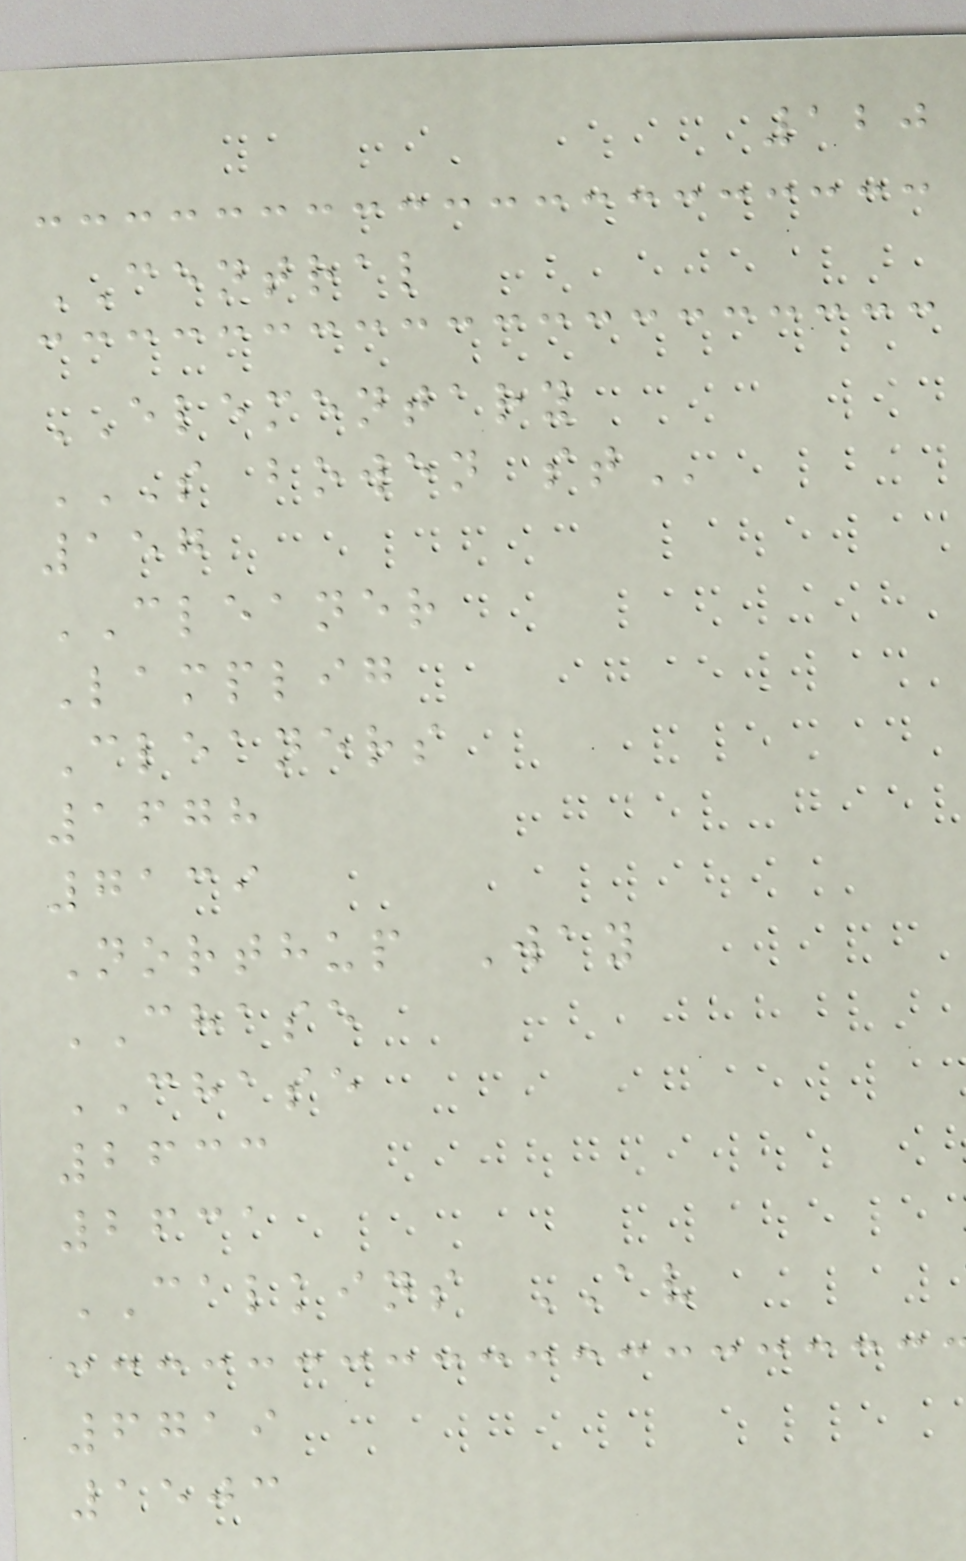120
CENTRAL
ELEMENTARY
S BOWEN ST
157
CLEANER
Lamplig
Cleaners
1678
7139
Northup Way
CHASE
CHASE
2633
2631
CALKINS AV
6719
1503
